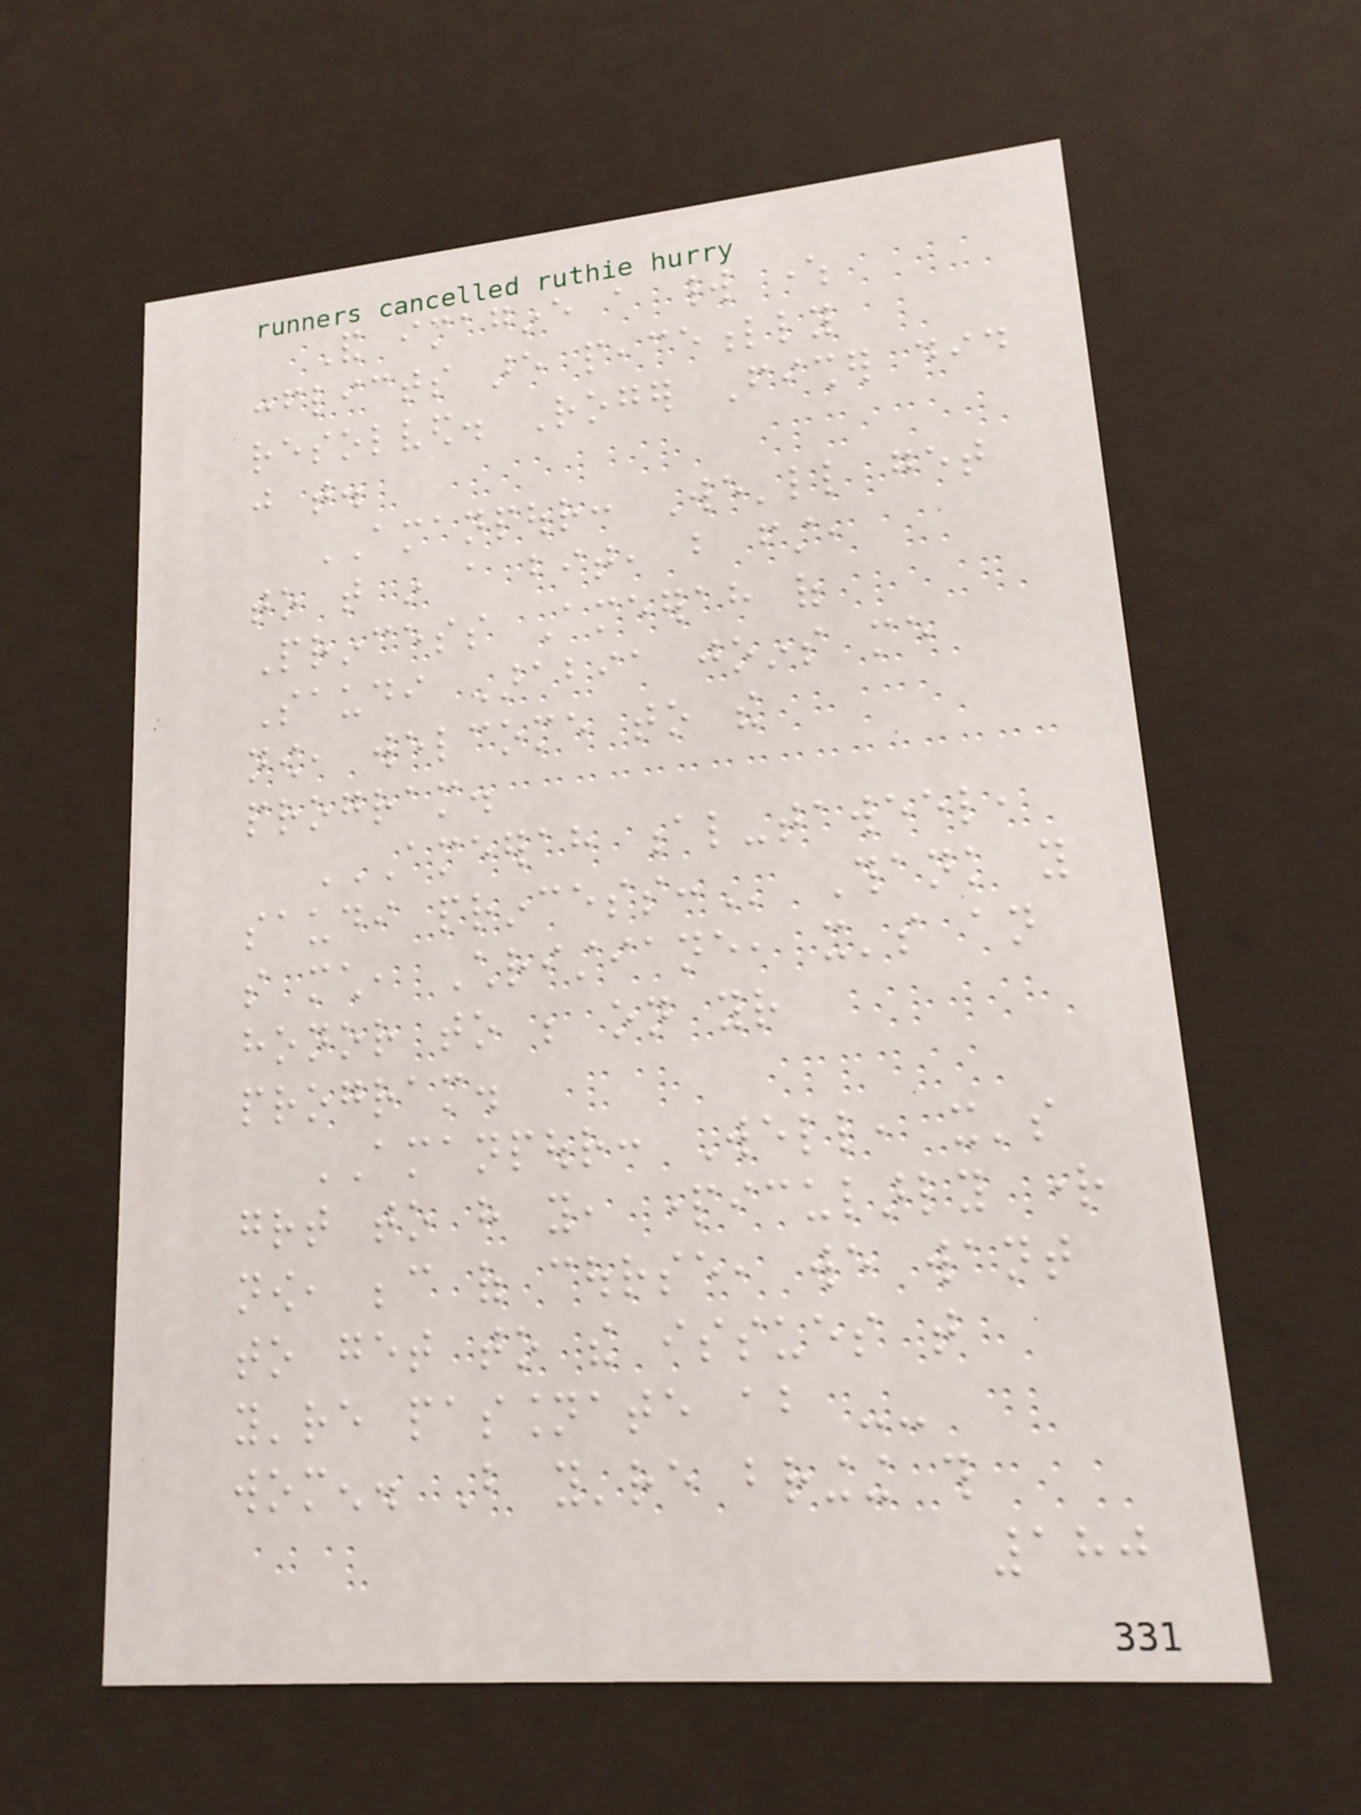And imagine a world where
conflicts are peacefully
resolved. Roger Fisher did
just that.
AMANPOUR: We'll get
to that in a bit, but first,
Princess Ameerah of
Saudi Arabia joins me
now, welcome to the
program.
AMEERAH AL-TAWEEL,
SAUDI PRINCESS: Thank you
so much, Christiane, it's an
honor to be on your
program.
AMANPOUR: Well, it's
great to have you, particularly right
now, because of course, we want
to get to the issues that
you're passionate about --
women. But you're bringing this
180
